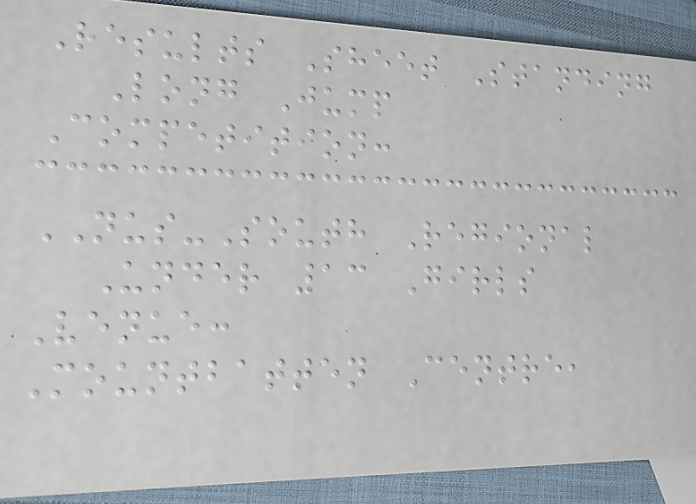Results Sheet Standing
Long Jump
Competition:
NUS-South Regional
Under 13 Girls
Venue:
Mountbatten Centre,
